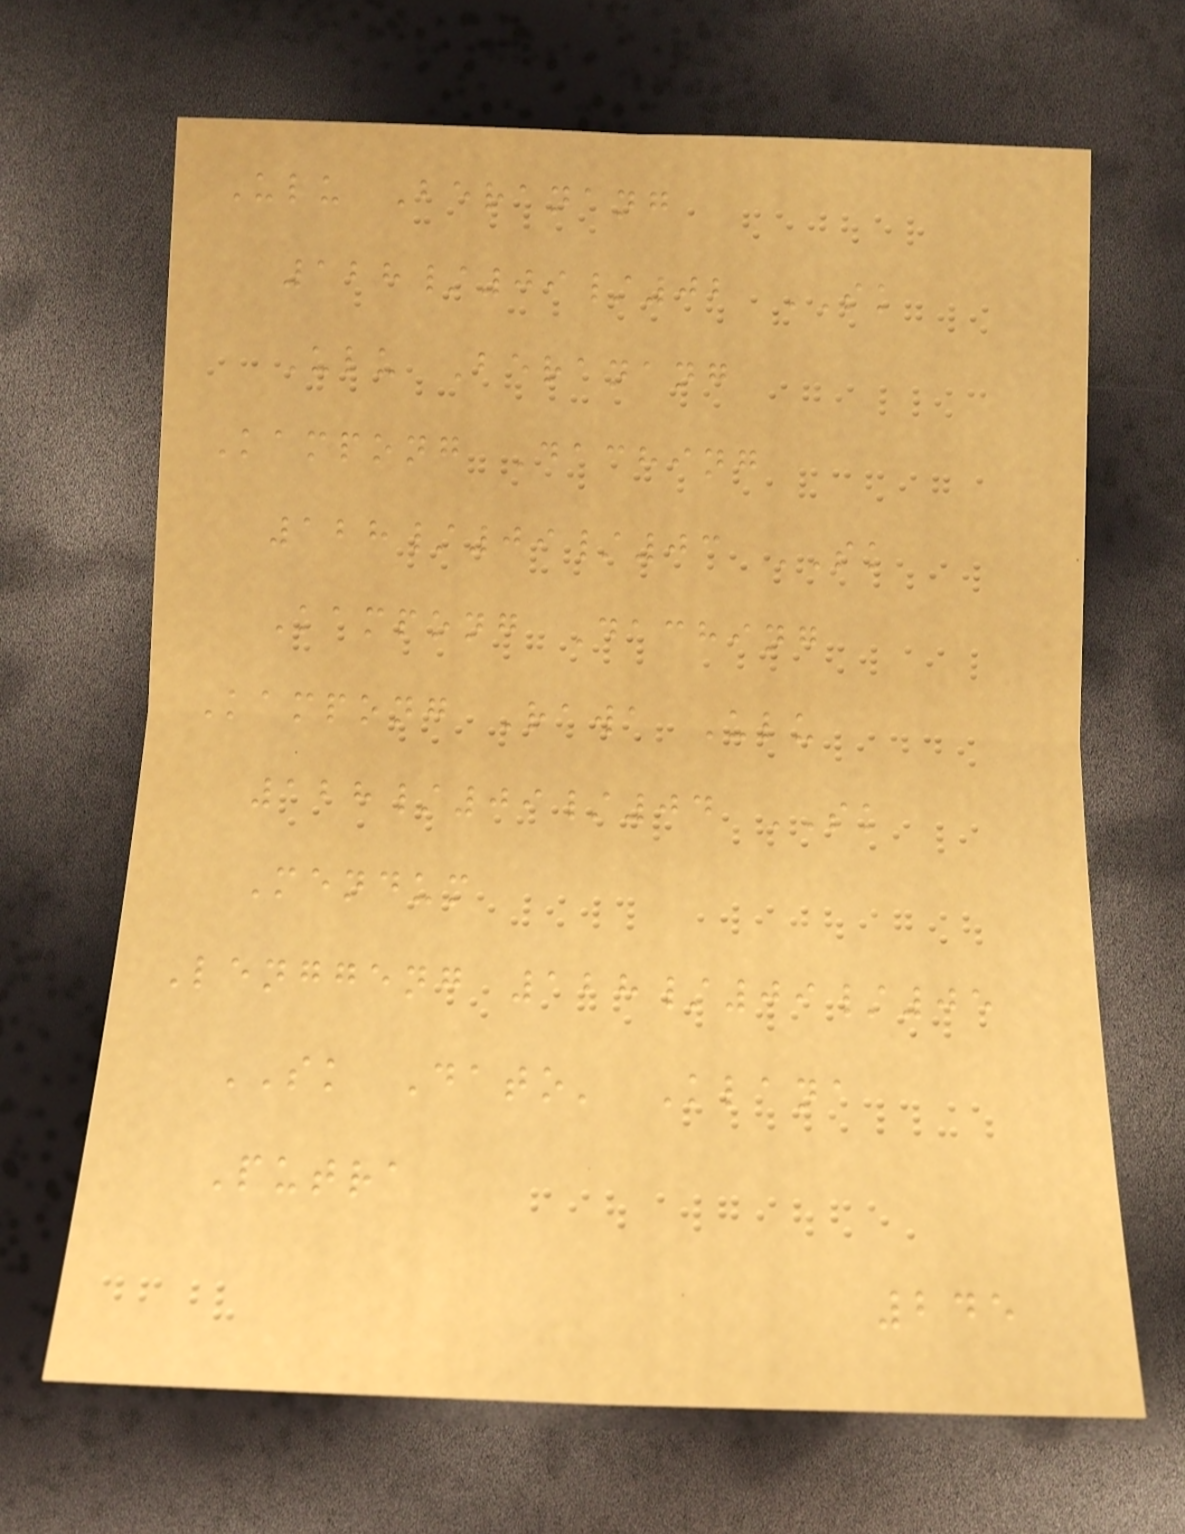Ulu Beranang
128/09/02 SK
Ulu Beranang
Kampong Daching
128/09/03 SK
Kampong Daching
Kampong Rawa Ulu
128/09/04 SK
Mendum
Lenggeng 128/09/05
SK Dato' Klana
Putra
245
